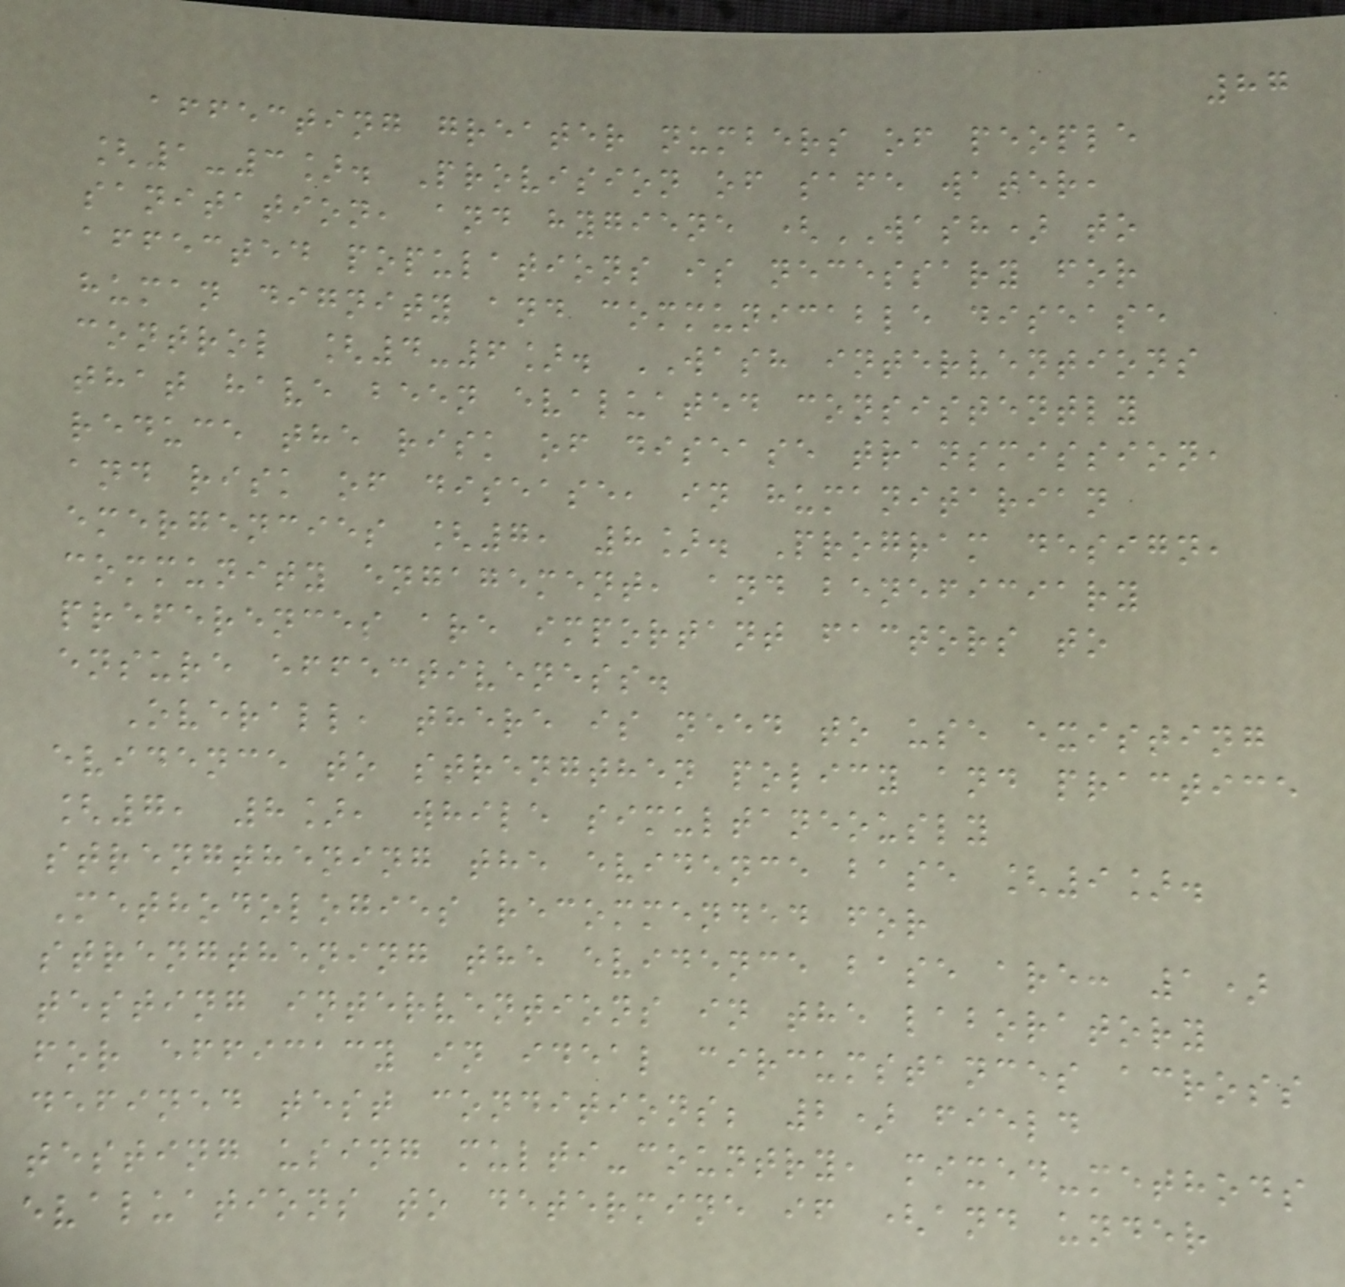87
affecting greater numbers of people
[1-3]. Provision of safe water,
sanitation, and hygiene (WASH) to
affected populations is necessary for
human dignity and communicable disease
control [4-6]. WASH interventions
that have been evaluated consistently
reduce the risk of disease transmission,
and risk of disease, in humanitarian
emergencies [7, 8]. Program design,
community engagement, and beneficiary
preferences are important factors to
ensure effectiveness.
Overall, there is need to use existing
evidence to strengthen policy and practice
[7, 8], while simultaneously
strengthening the evidence base [9].
Methodologies recommended for
strengthening the evidence base are: 1)
testing interventions in the laboratory
for efficacy in ideal circumstances across
defined test conditions; 2) field
testing using multi-country, mixed-methods
evaluations to determine if (and under
